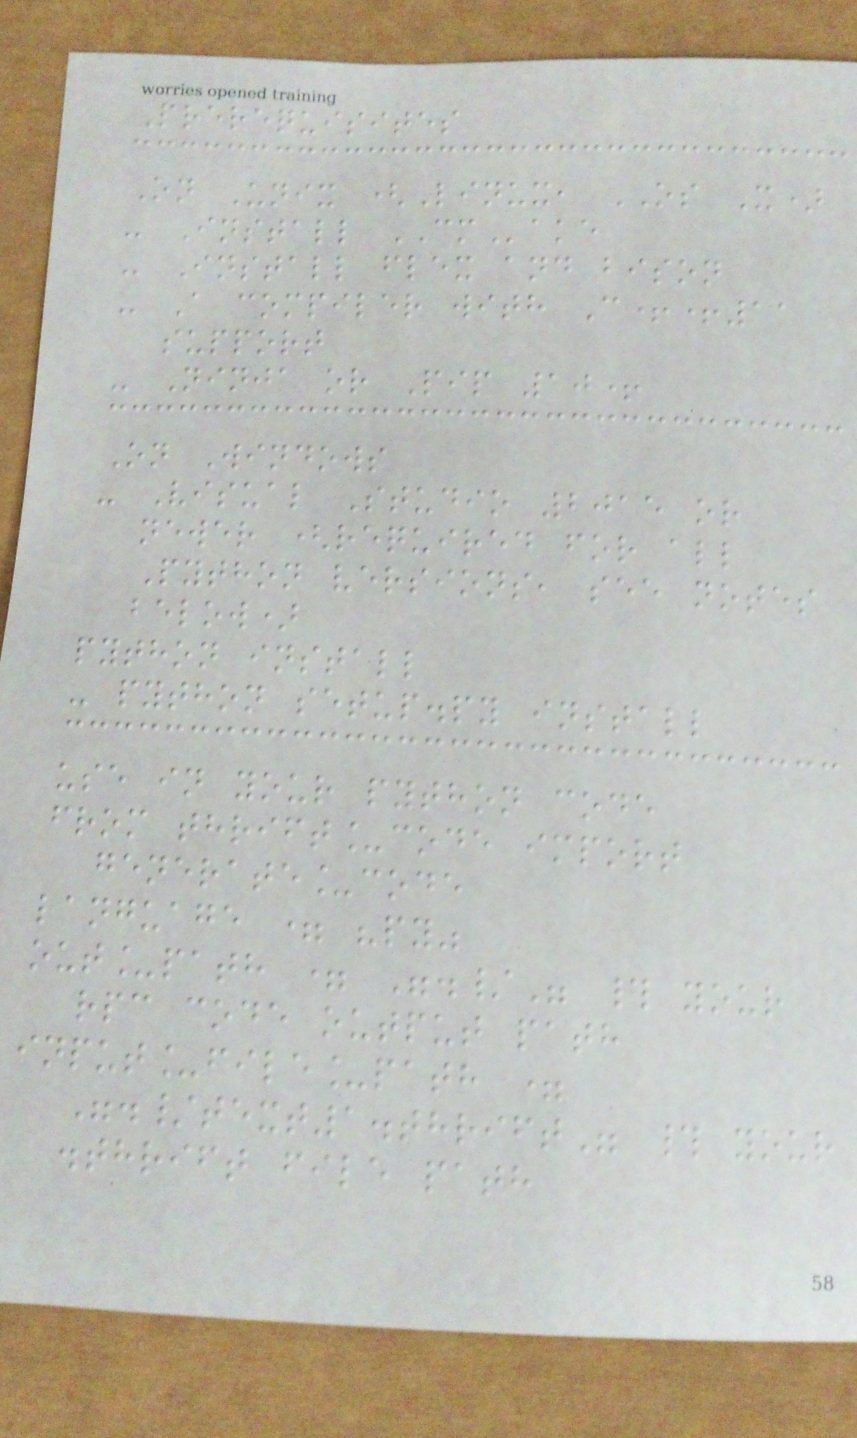Prerequisites
On Unix (Linux, OS X)
- Install CMake
- Install flex and bison
- A compiler with C++11
support
- Ninja or Pip 10+
On Windows
- Visual Studio 2015 or
newer (required for all
Python versions, see notes
below)
python install
- python setup.py install
use in your python code
from thrift_code import
generate_code
language = "py"
out_path = "./" # your
rpc code output path
input_file_path =
"./text1.thrift" # your
.thrift file path
